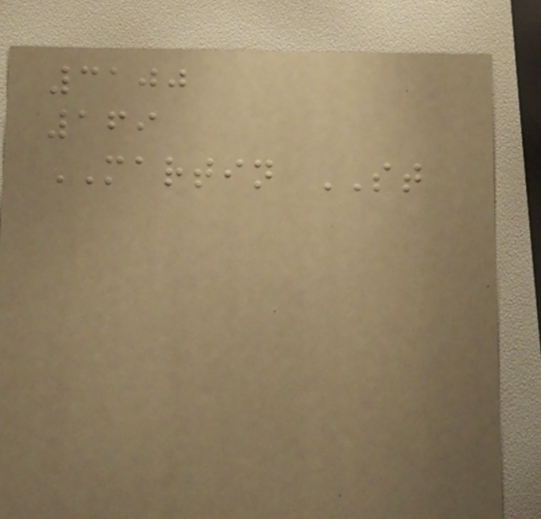3100
169
MARTIN ST
